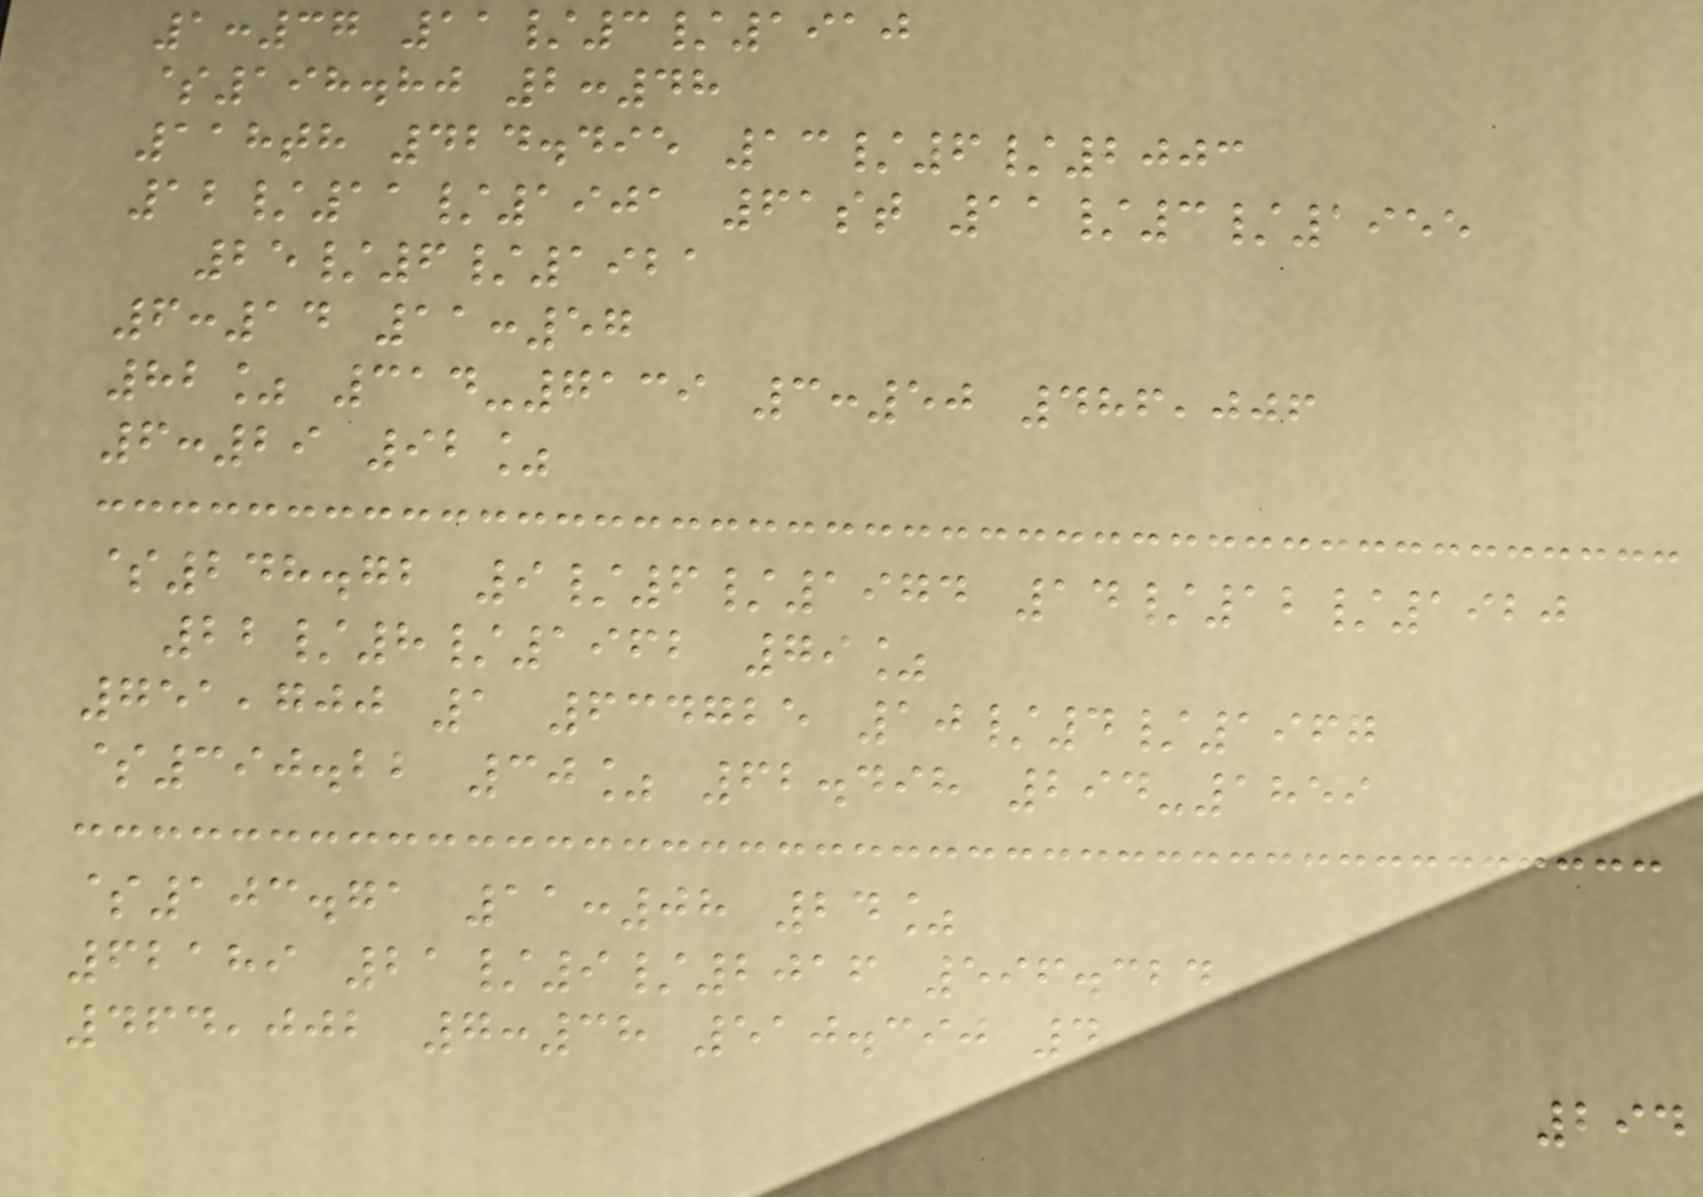1:37 11/3/1910
$198.80 2:48
118th 424.495 13/6/2003
12/11/1901 61st 11/3/1955
25/6/1921
6:14 11:57
82% 314-7139 3:50 486,006
6:29 92%
$248.72 9/6/1974 14/12/1920
22/8/1962 79%
751,700 1 634725 10/4/1967
$390.22 30% 62.498 294-1859
$103.71 11:08 24%
62189 21/9/2016 596.324
464,002 7:38 510.390 4
294
